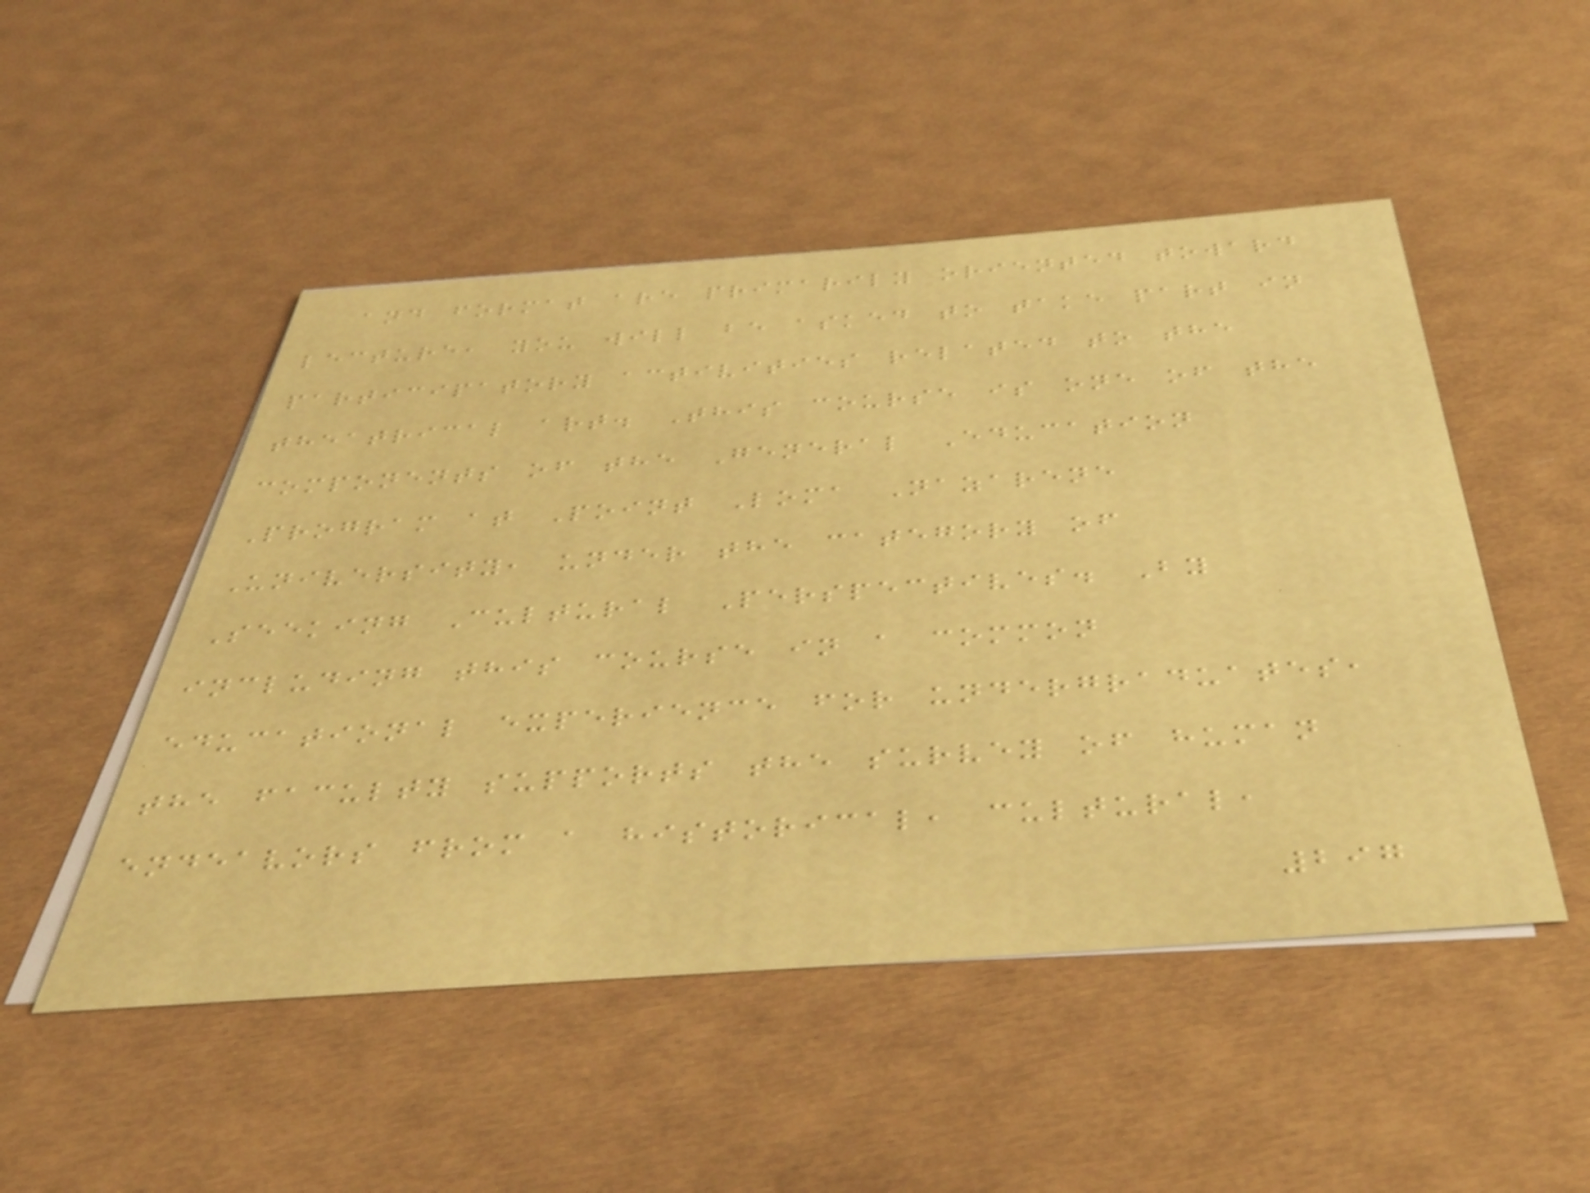and format are primarily oriented toward
lecture, you will be asked to take part in
participatory activities related to the
theatrical art. This course is one of the
components of the General Education
Program at Point Loma Nazarene
University, under the category of
Seeking Cultural Perspectives. By
including this course in a common
educational experience for undergraduates,
the faculty supports the survey of human
endeavors from a historical, cultural,
297
